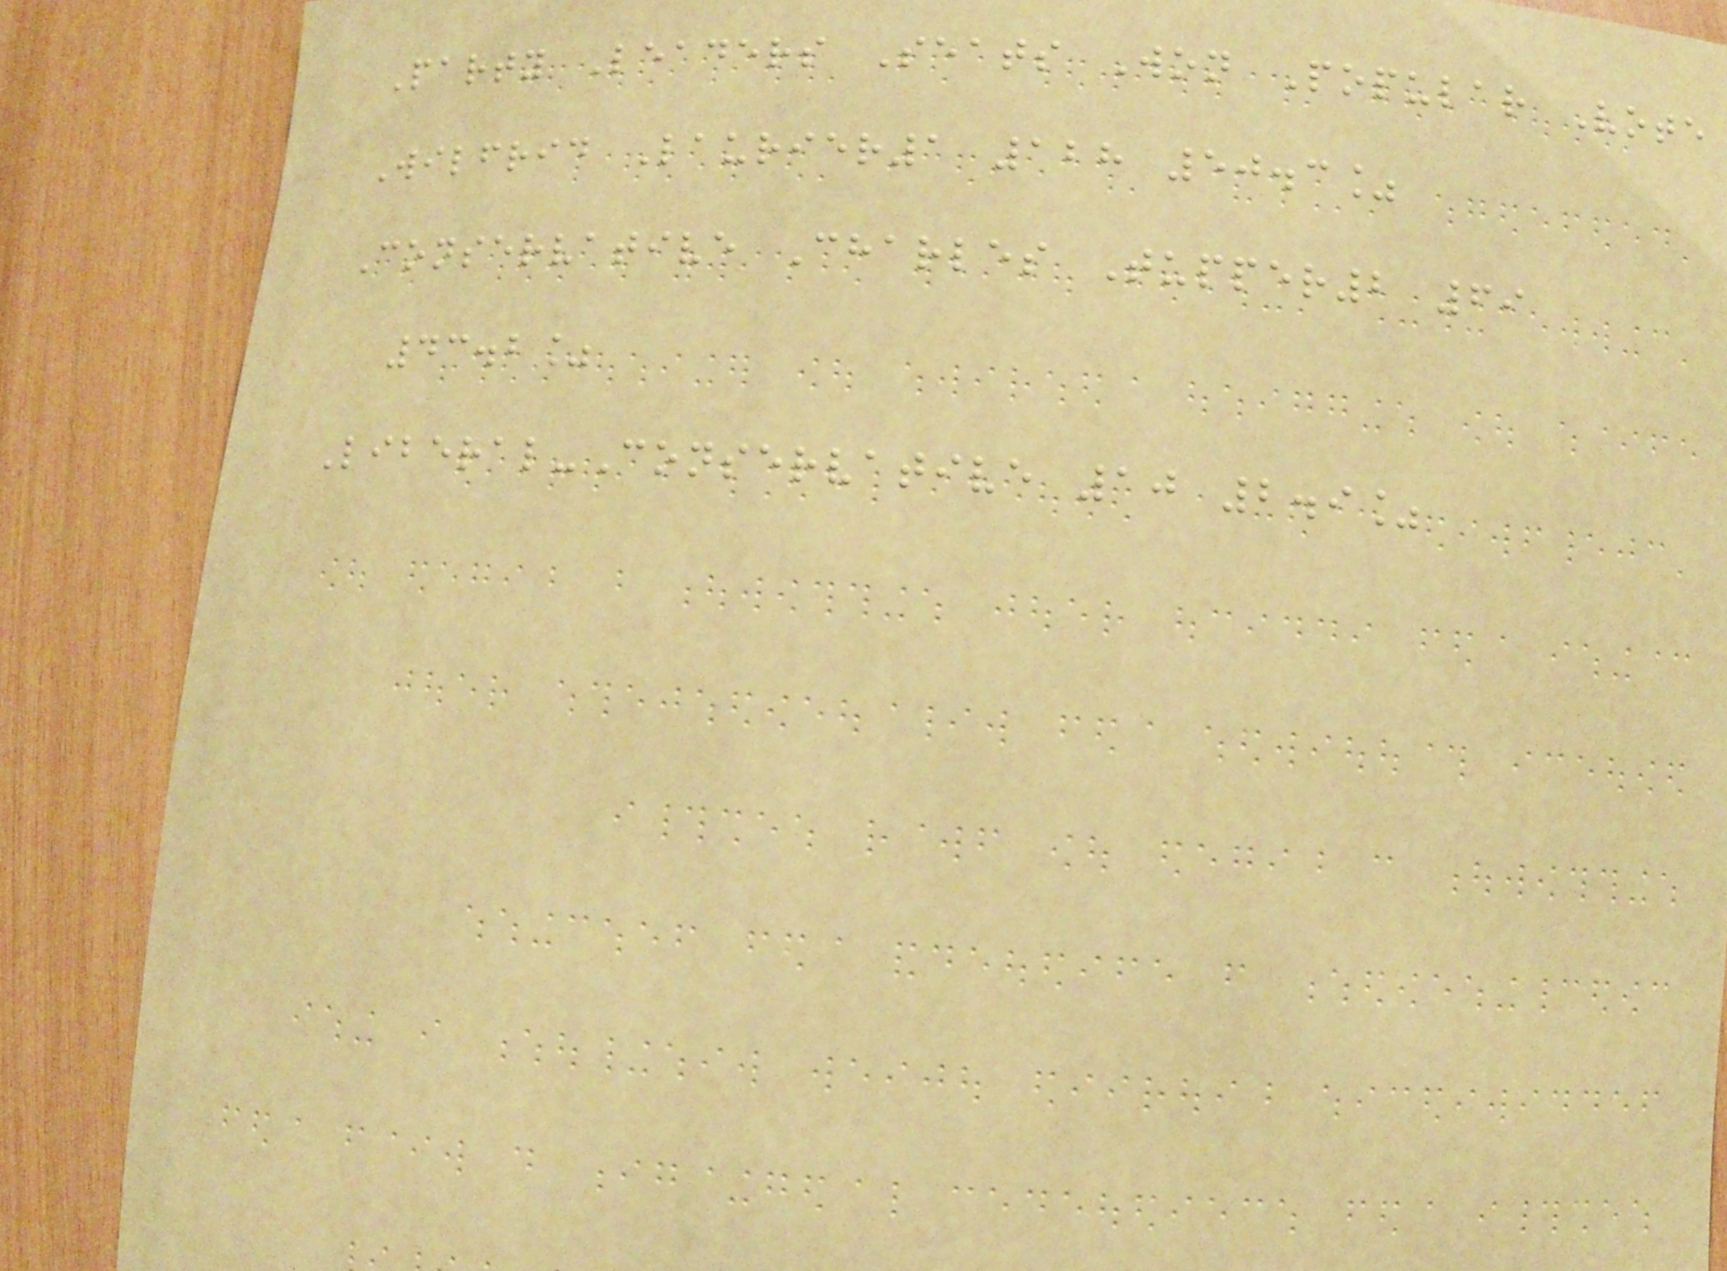Party Leaders Seats Won Popular Vote
Wilfrid Laurier1 128 50.3%
Conservative Charles Tupper2 69
43.2%
Liberal-Conservative 10 2.9%
